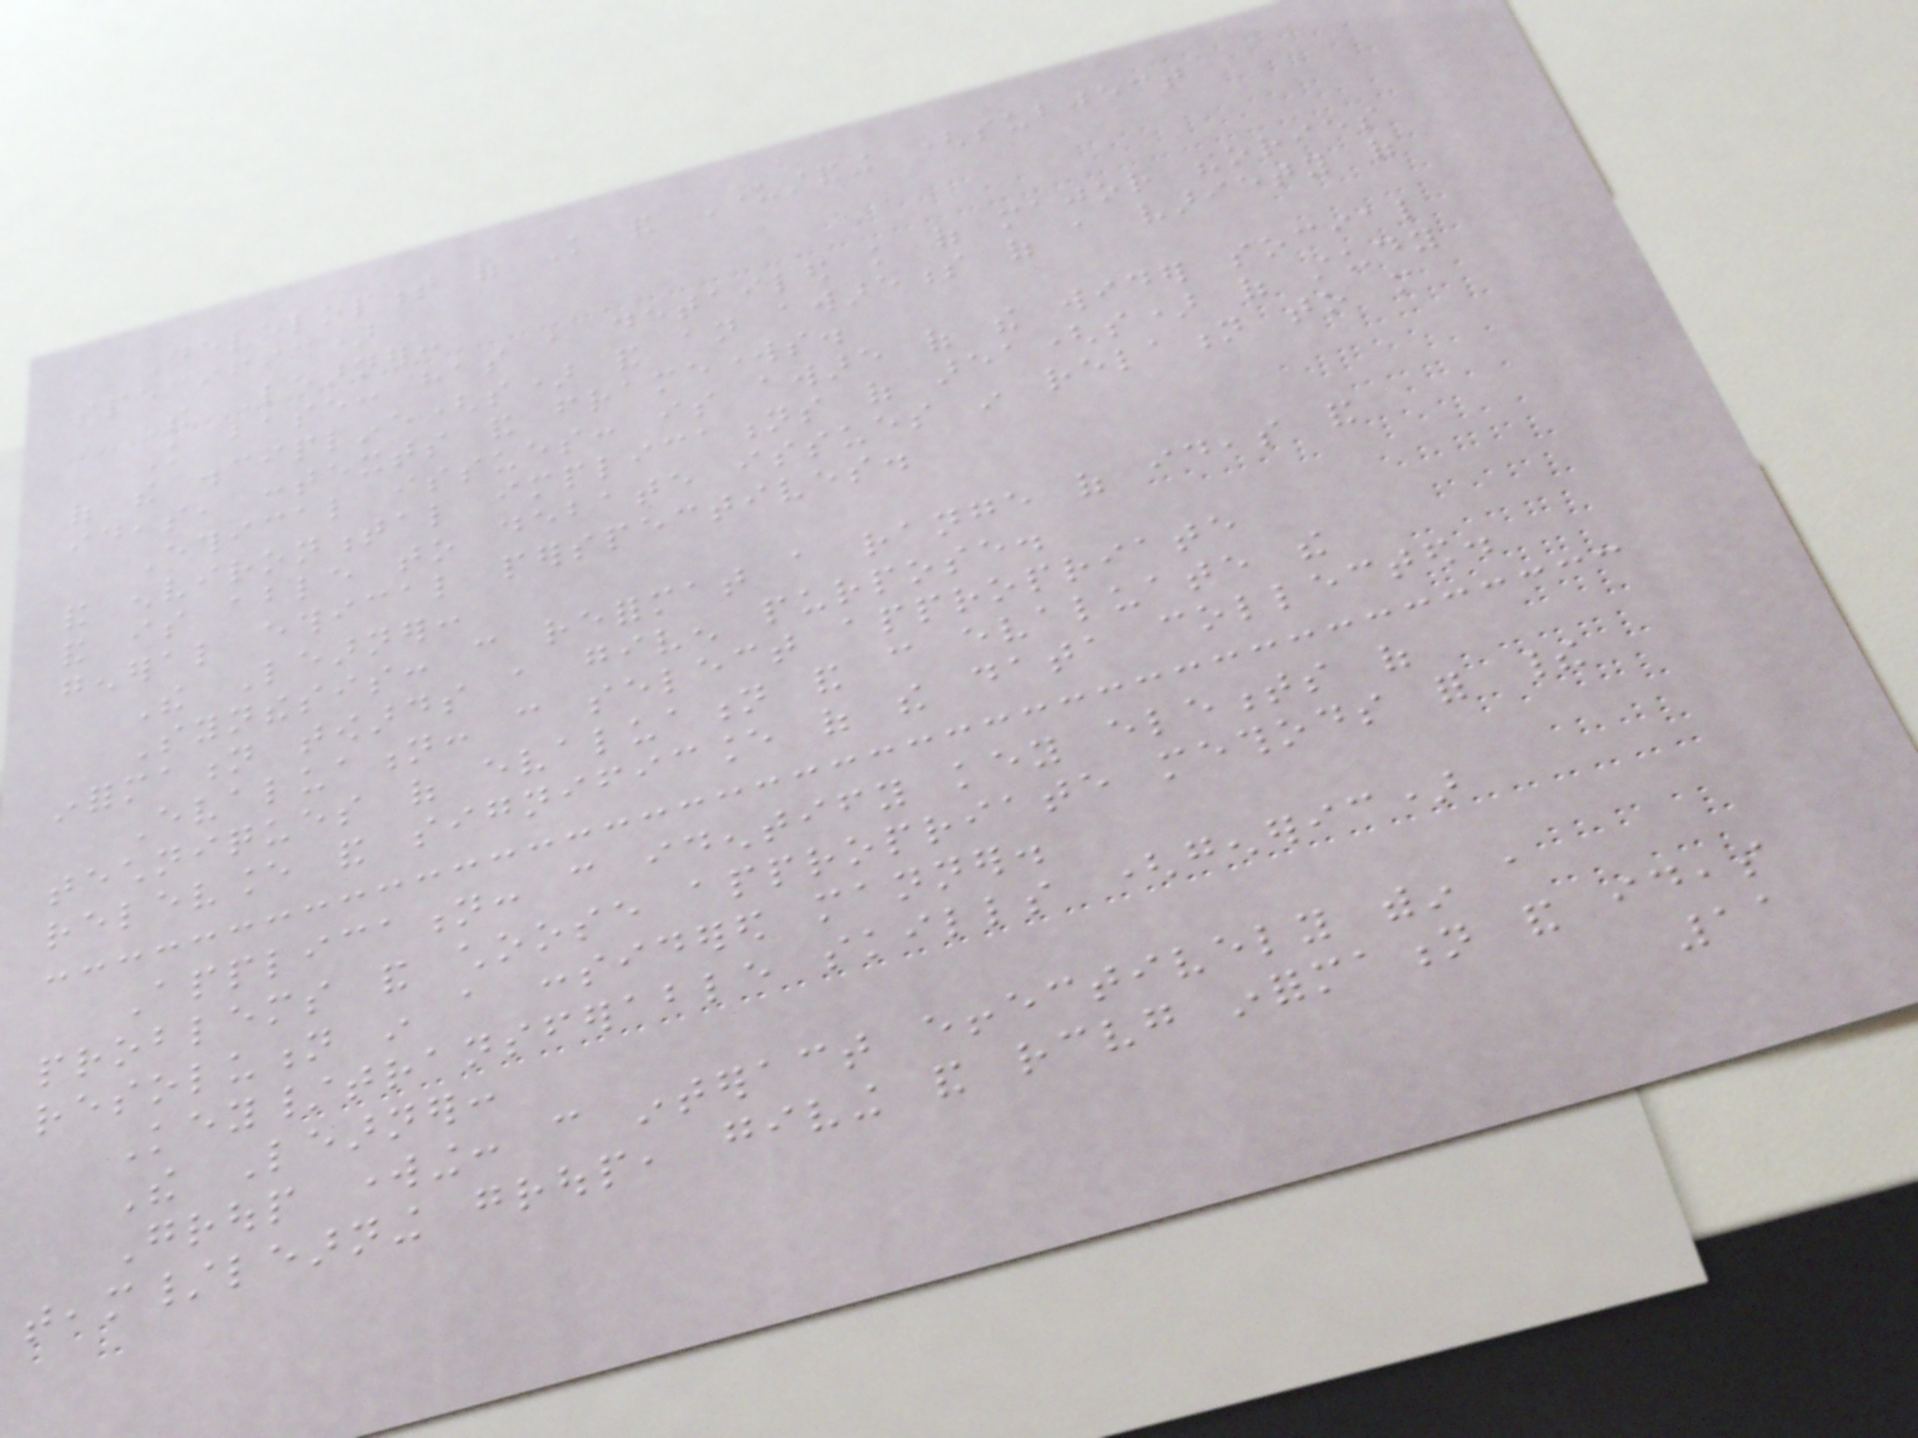Development of Knowledge and Understanding (subject
specific)
The Learner:
Knowledge base: has a detailed knowledge of major theories
of the discipline(s) and an awareness of a variety of
ideas, contexts and frameworks.
Ethical issues: is aware of the wider social
and environmental implications of area(s) of study
and is able to debate issues in relation to more
general ethical perspectives.
The Learner:
Synthesis: can reformat a range of ideas and
information towards a given purpose.
Evaluation: can select appropriate
techniques of evaluation and can evaluate the
relevance and significance of the data collected.
Application: can identify key elements of
problems and choose appropriate methods for their
resolution in a considered manner.
Key/transferable skills (generic)
The Learner:
Group working: can interact effectively within a
team/learning group, giving and receiving information and ideas
11
